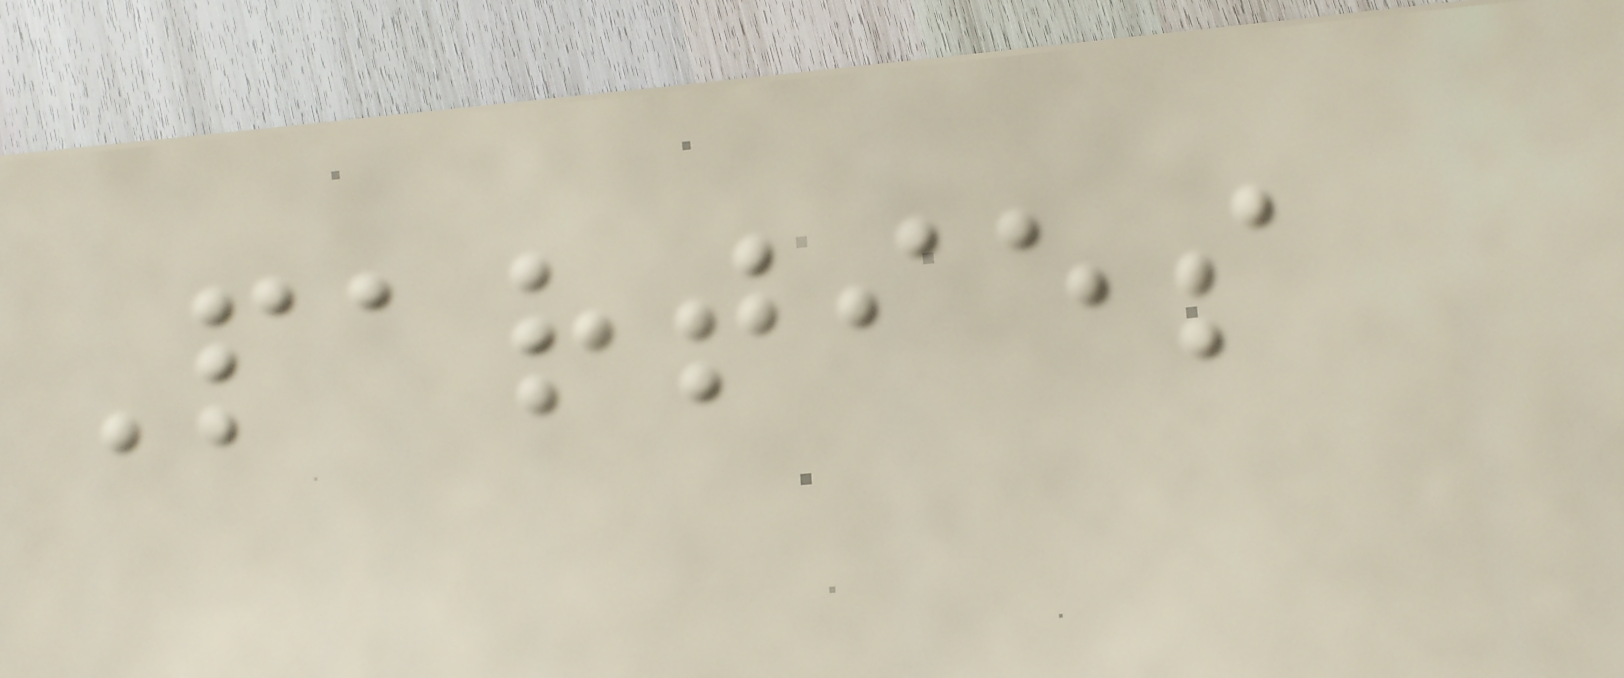Parties
